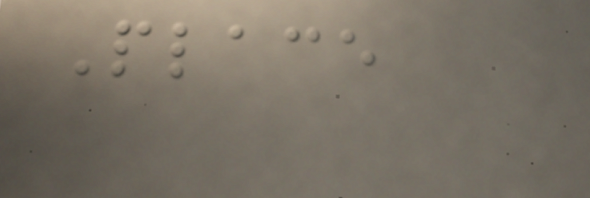Place
